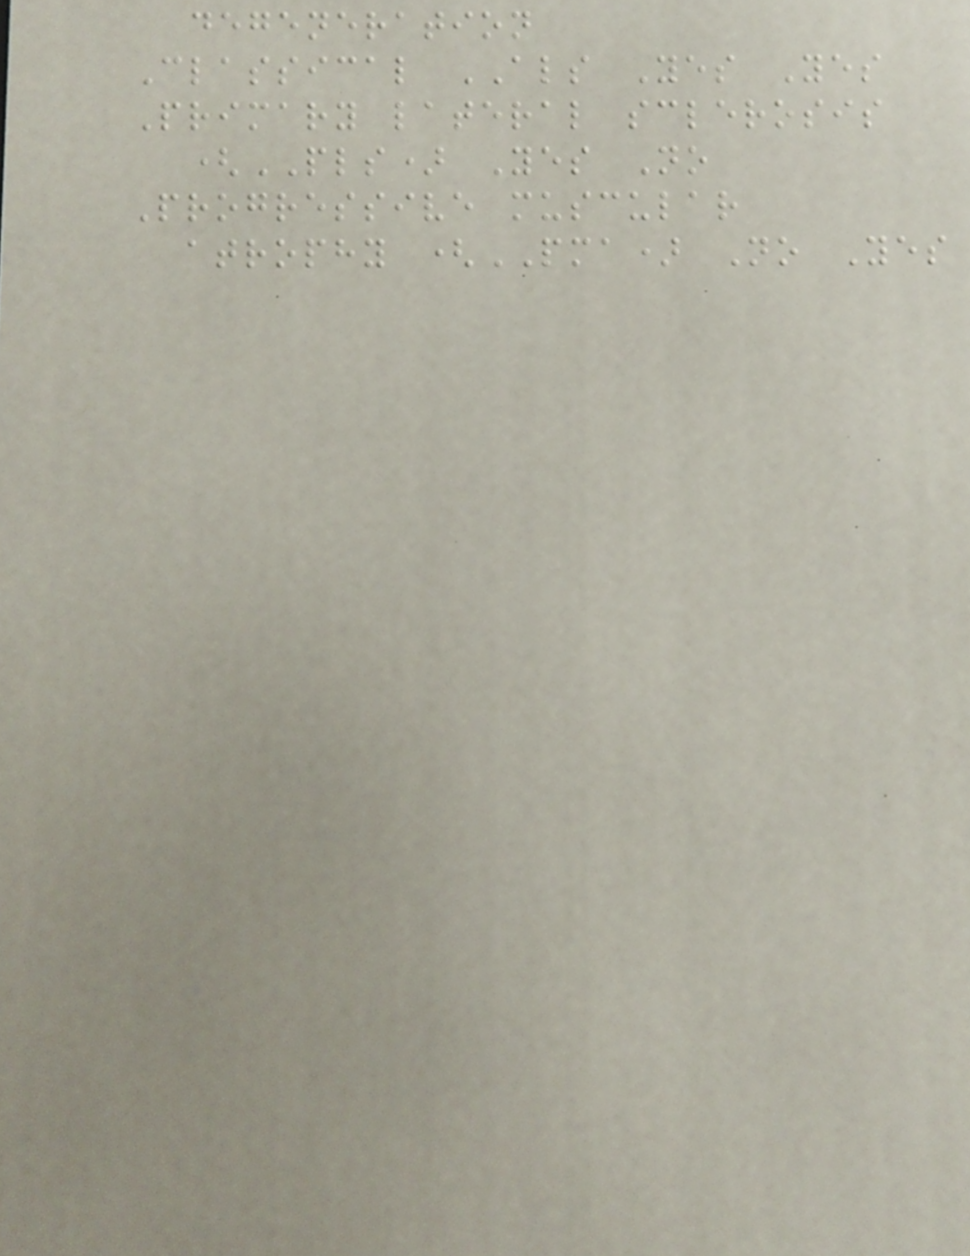degeneration
Classical ALS Yes Yes
Primary lateral sclerosis
(PLS) Yes No
Progressive muscular
atrophy (PMA) No Yes
